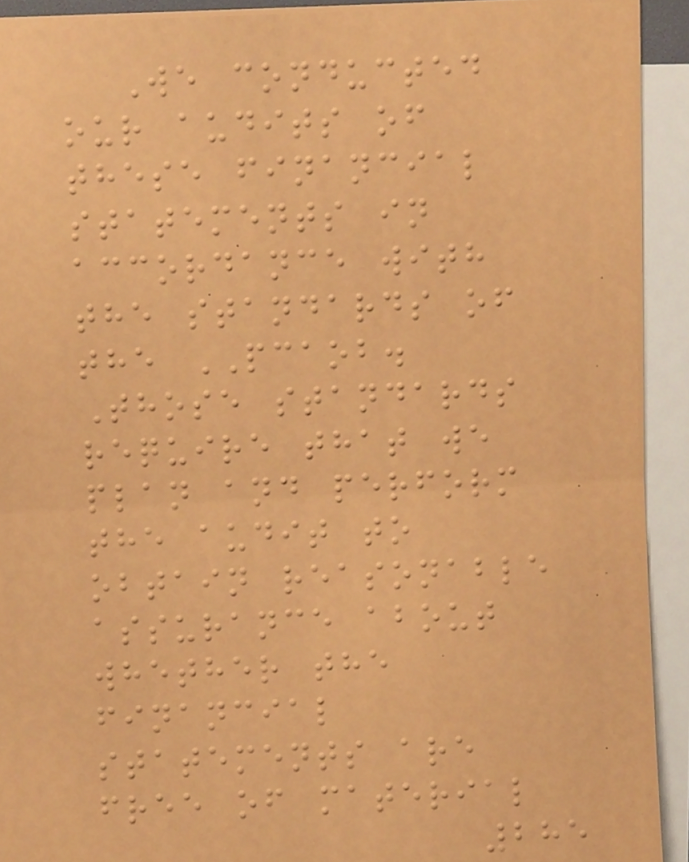We conducted
our audits of
these financial
statements in
accordance with
the standards of
the PCAOB.
Those standards
require that we
plan and perform
the audit to
obtain reasonable
assurance about
whether the
financial
statements are
free of material
285
